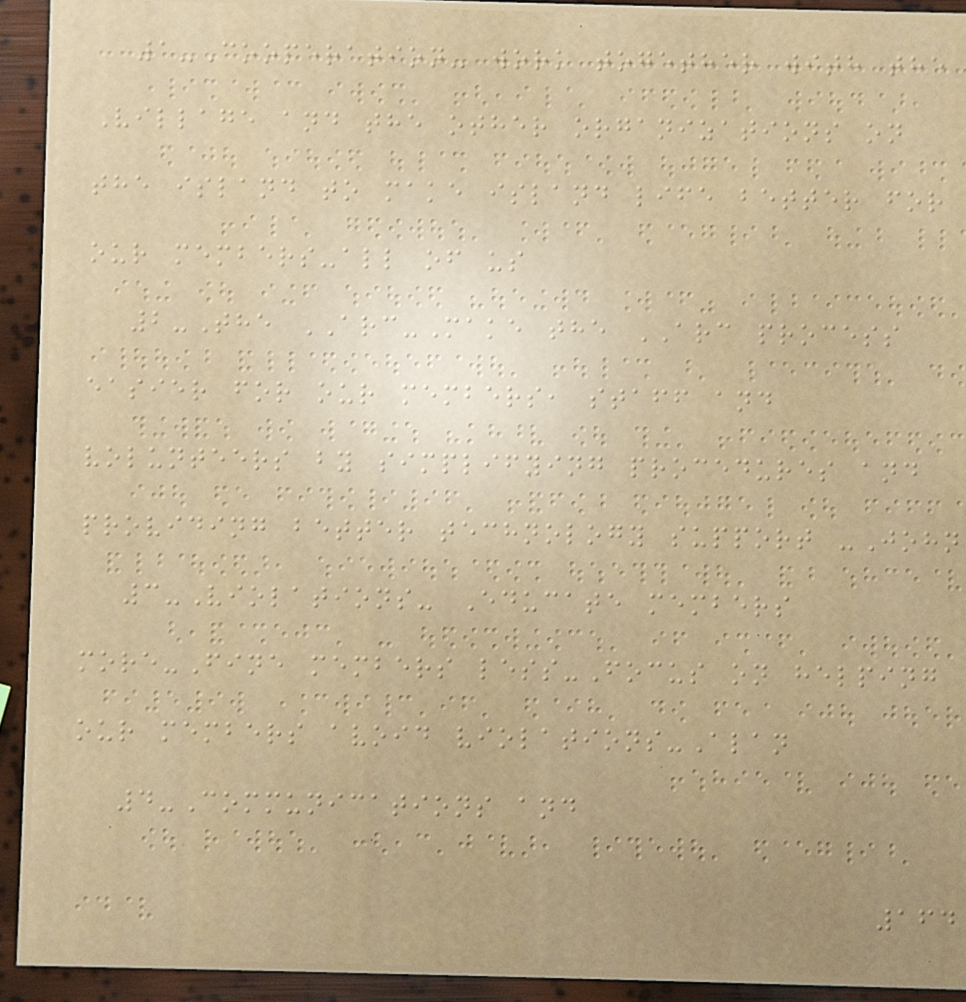1-Cooperation- work together with the
Village and the other organizations on
the island to make island life better for
our members-all of us
2-The ARC-Make the ARC process
easier for our members, staff and
volunteers by simplifying procedures and
providing better technology support -John
3-Violations- Educate members
more-Fine members less-Focus on helping
our members avoid violations-Alan
4-Communications and
164
